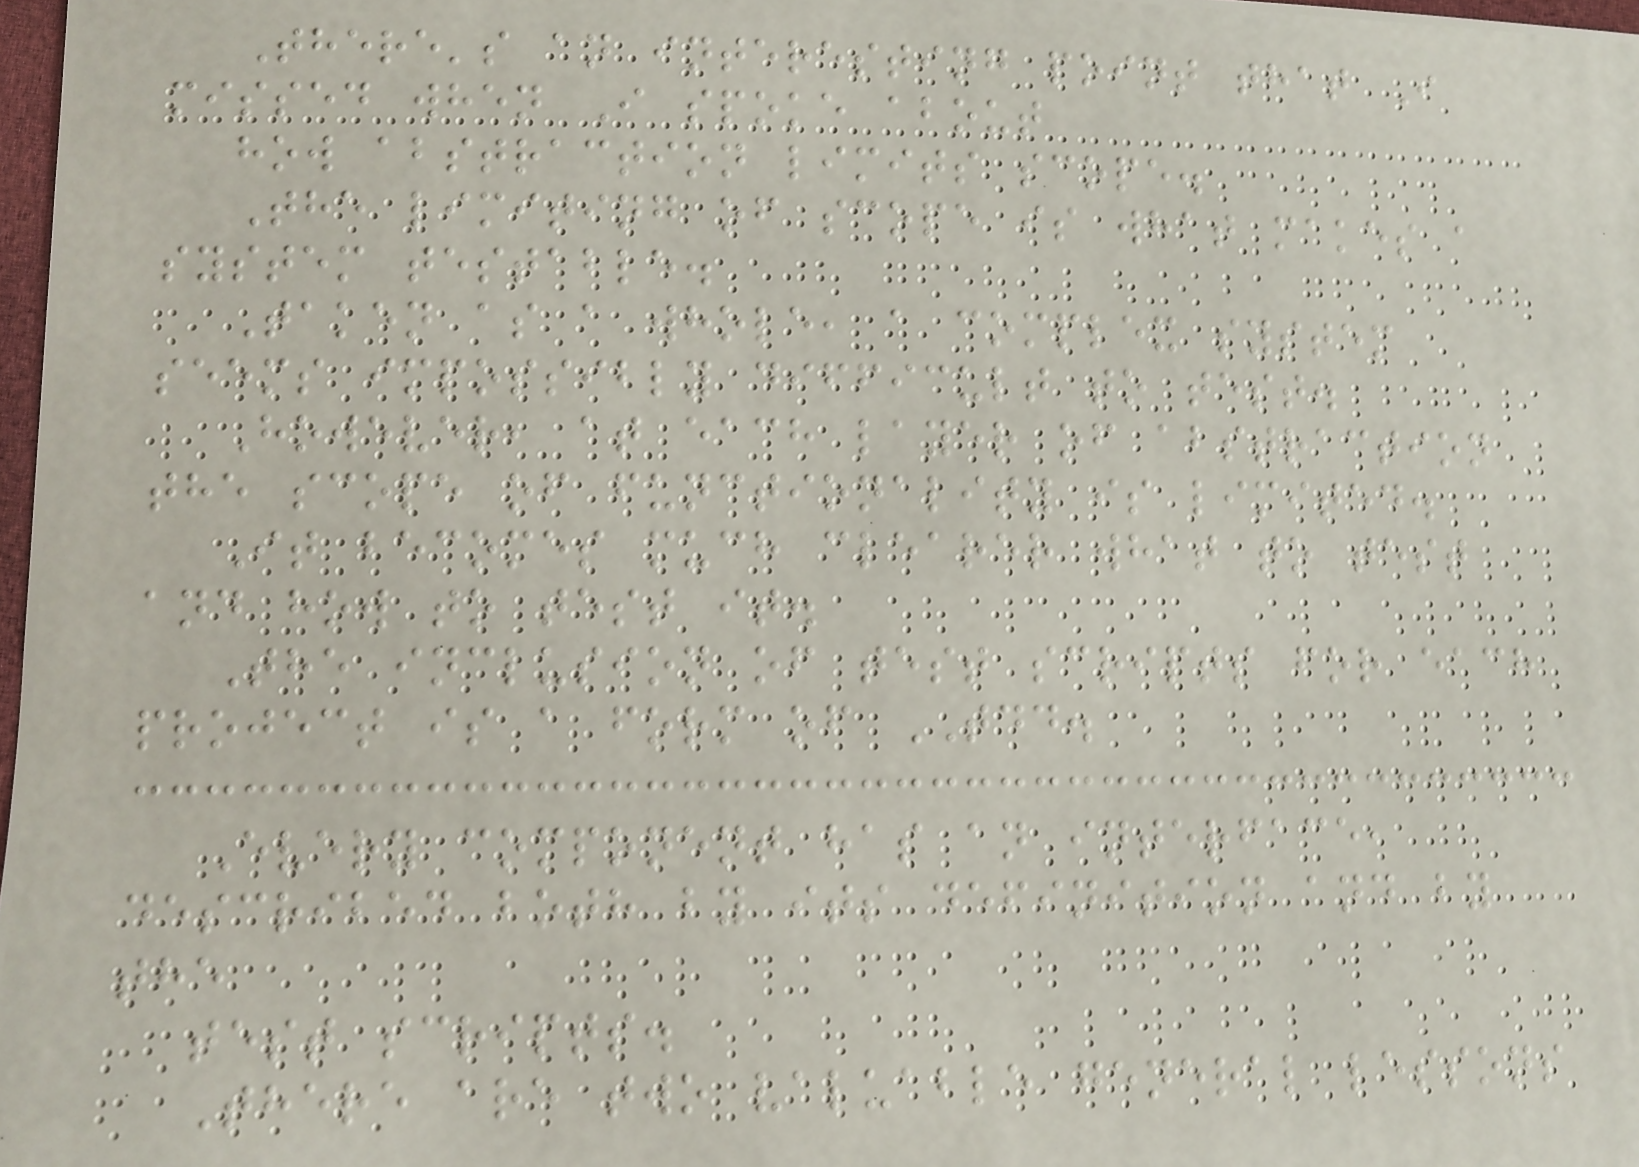There's an interesting point that I
missed when I spoke about
how abstraction limits scope.
The limiting of scope is what makes a
system testable.
Taken as a whole, a complex system
seems impossibly difficult to test.
However, at each layer of abstraction
the scope of functionality is limited.
It becomes much clearer what to test
and how to test it.
The inclusion of test scripts for each
project is a form of TDD.
Every component has an interface,
described both by its definition and by
the
test scripts.
There are two valuable general lessons
